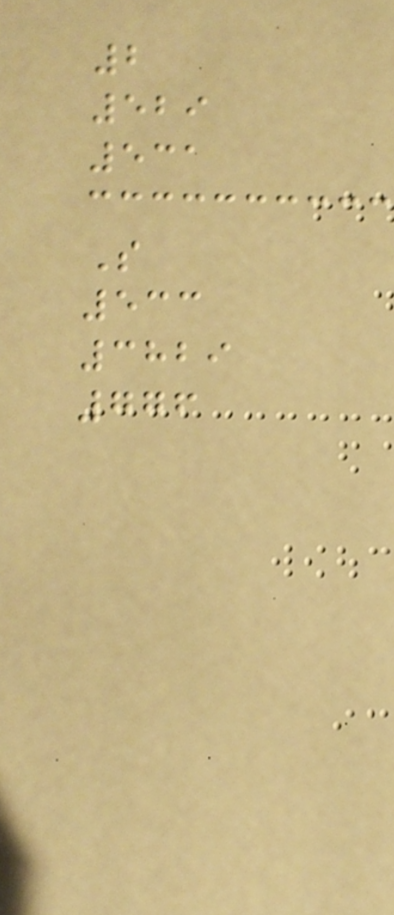2
529
531
S
533
3829
776
